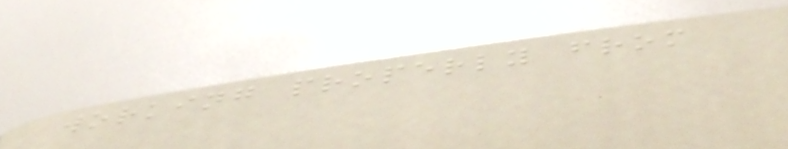working properly from
